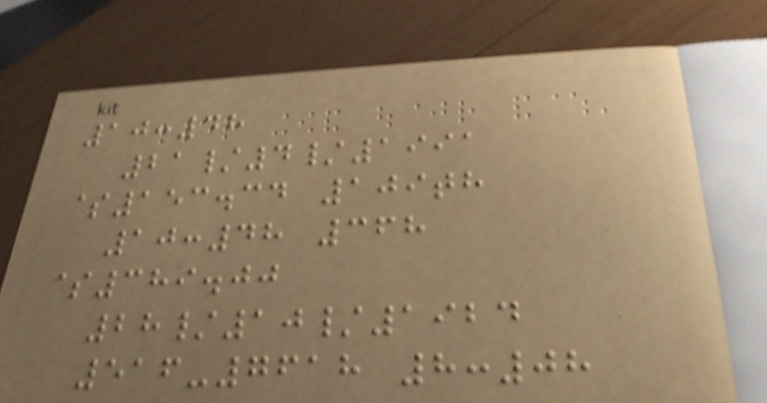10:48
21/4/1991
$153.34 109th
10:48 368
$389.00
28/10/1924
516-7618 8:08
